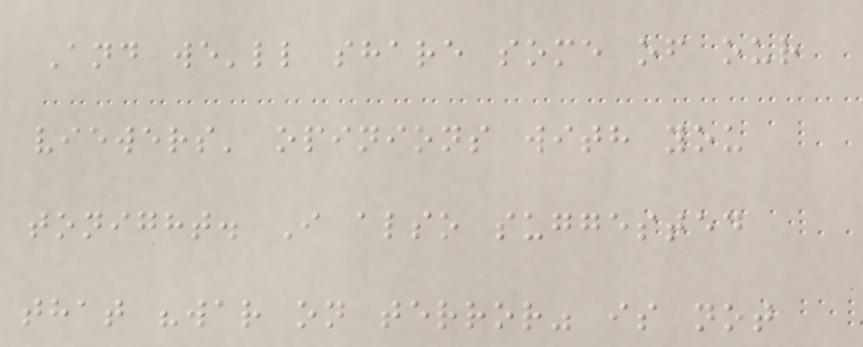And we'll share some of our
viewers' opinions with you
tonight. I also suggested
that "war on terror" is not
